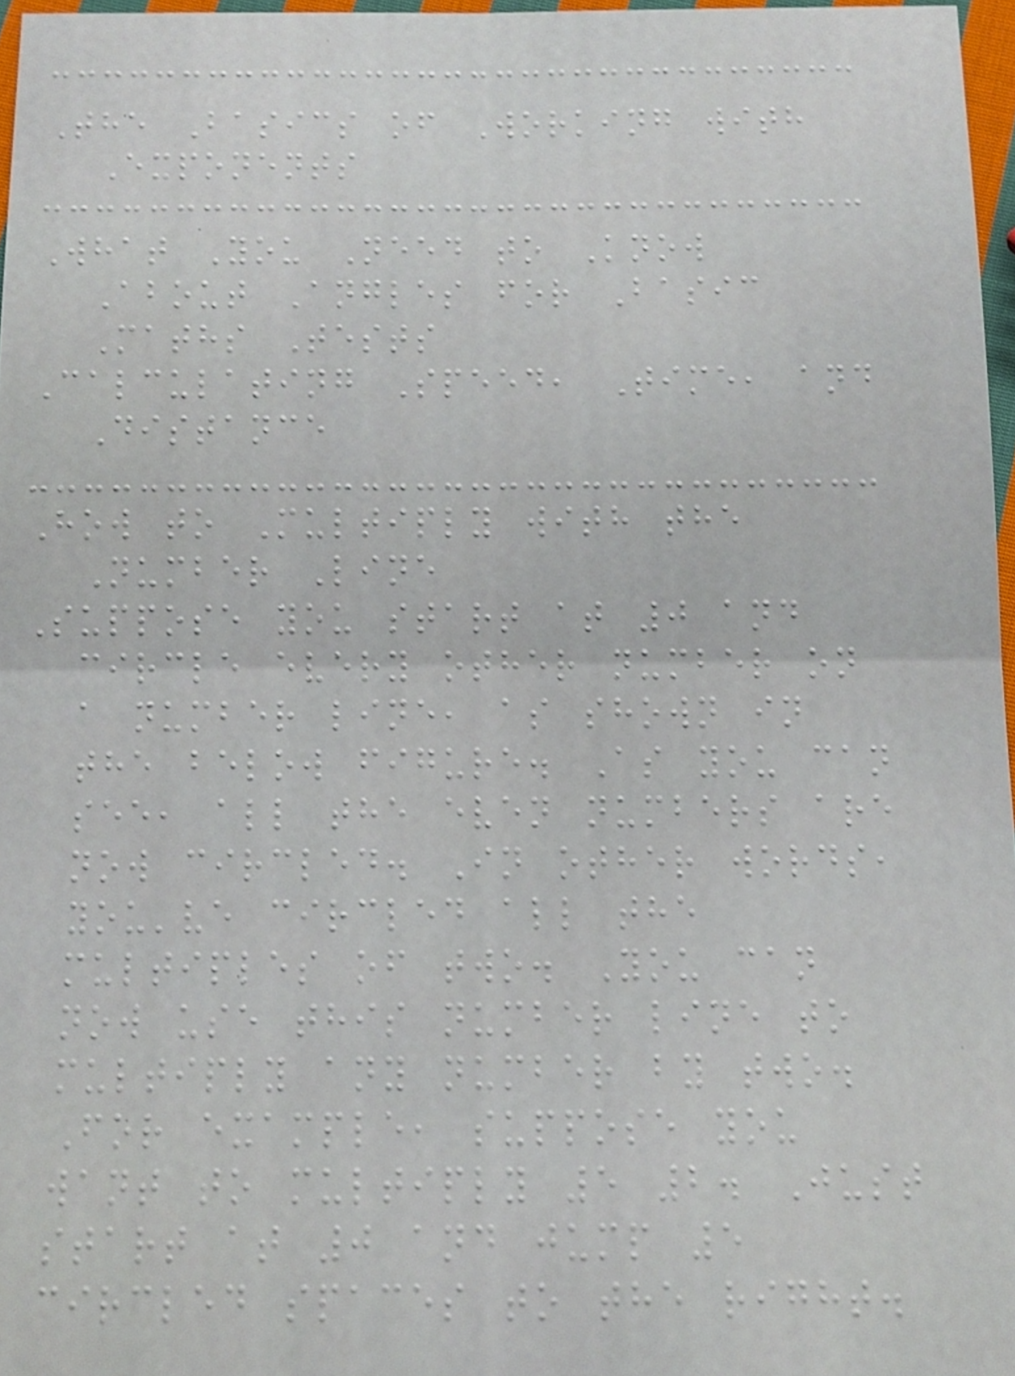The Basics of Working with
Exponents
What You Need to Know
About Angles for Basic
Maths Tests
Calculating Speed, Time, and
Distance
How to Multiply with the
Number Line
Suppose you start at 0 and
circle every other number on
a number line, as shown in
the below figure. As you can
see, all the even numbers are
now circled. In other words,
you've circled all the
multiples of two. You can
now use this number line to
multiply any number by two.
For example, suppose you
want to multiply 5 2. Just
start at 0 and jump 5
circled spaces to the right.
